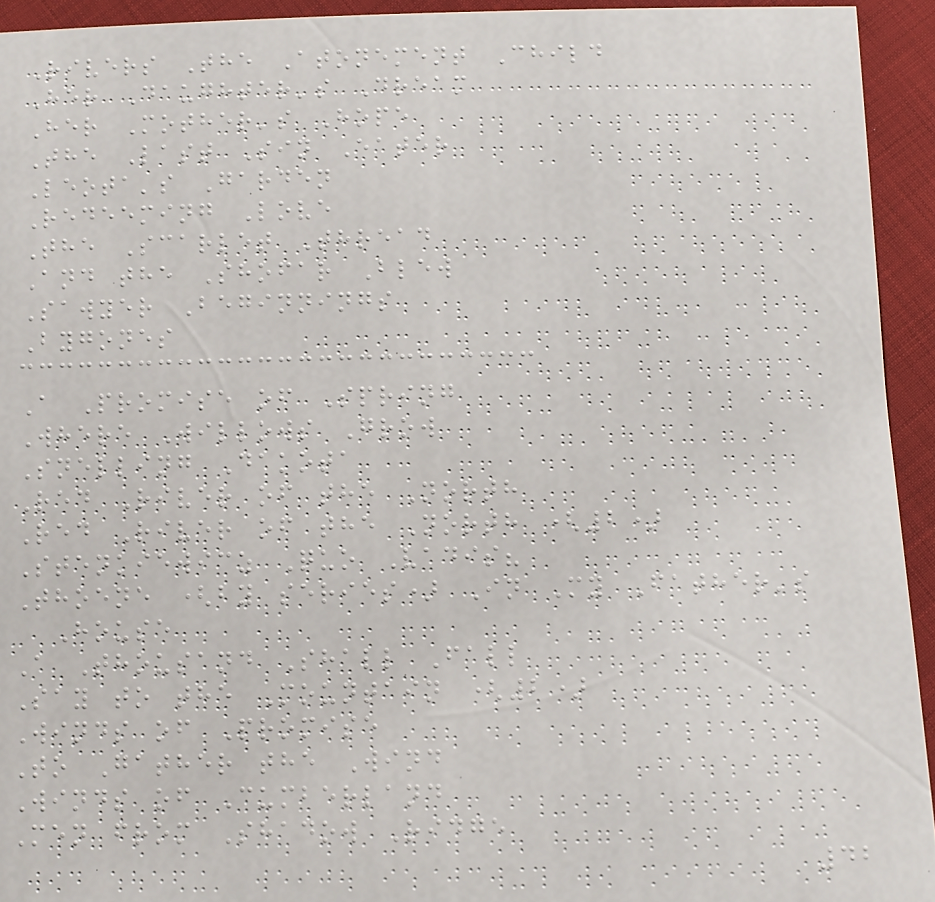Rivers The Atonement Child
Her Daughter's Dream
Her Mother's Hope
The Last Sin Eater
Leota's Garden
Redeeming Love
The Scarlet Thread
And the Shofar Blew
Sawyer Beginnings
Bygones
A Promise of Spring
Where Willows Grow
Snelling Dakota
Red River of the North
Red River of the North (2)
Stenkiewicz Quo Vadis?
Thoene (by series) In My Father's
House
A Thousand Shall Fall
Say to the Mountain (2)
Winds of Promise
To Gather the Wind
Winds of Cumberland
Men from Shadow Ridge
42
